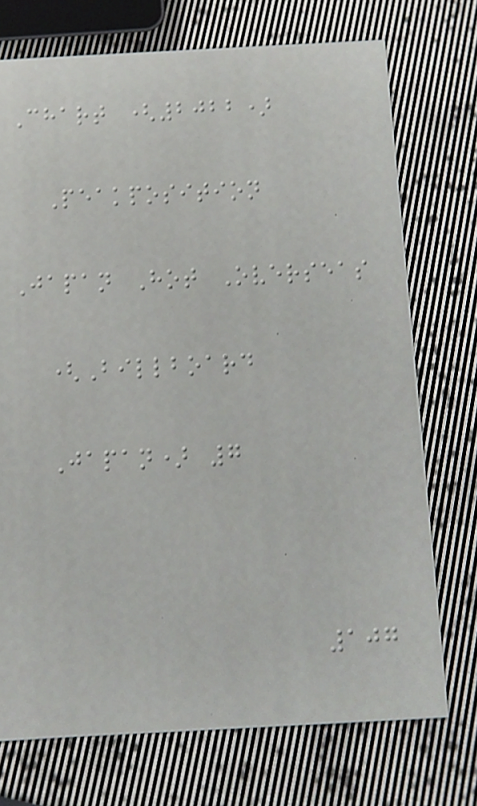Chart (2022)
Peakposition
Japan Hot Overseas
(Billboard
Japan) 7
107
